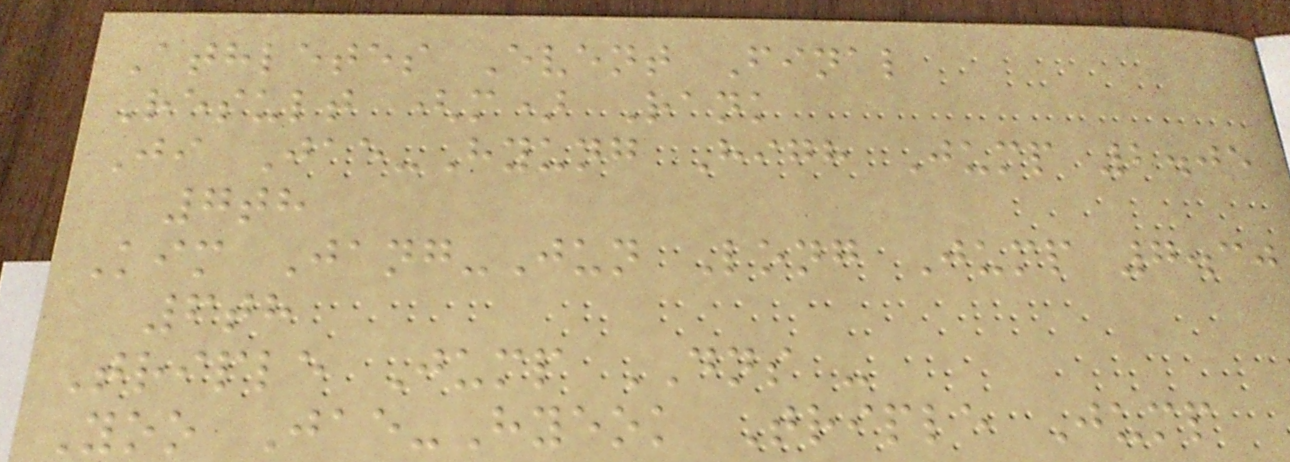Athletes Event Final
Result (m) Rank
Ji Jae-Hyung High Jump 2.05
7th
Kim Jang-Jun Long Jump 7.30
6th
Triple Jump DNS -
Yoo Jae-Hyeok Triple Jump
